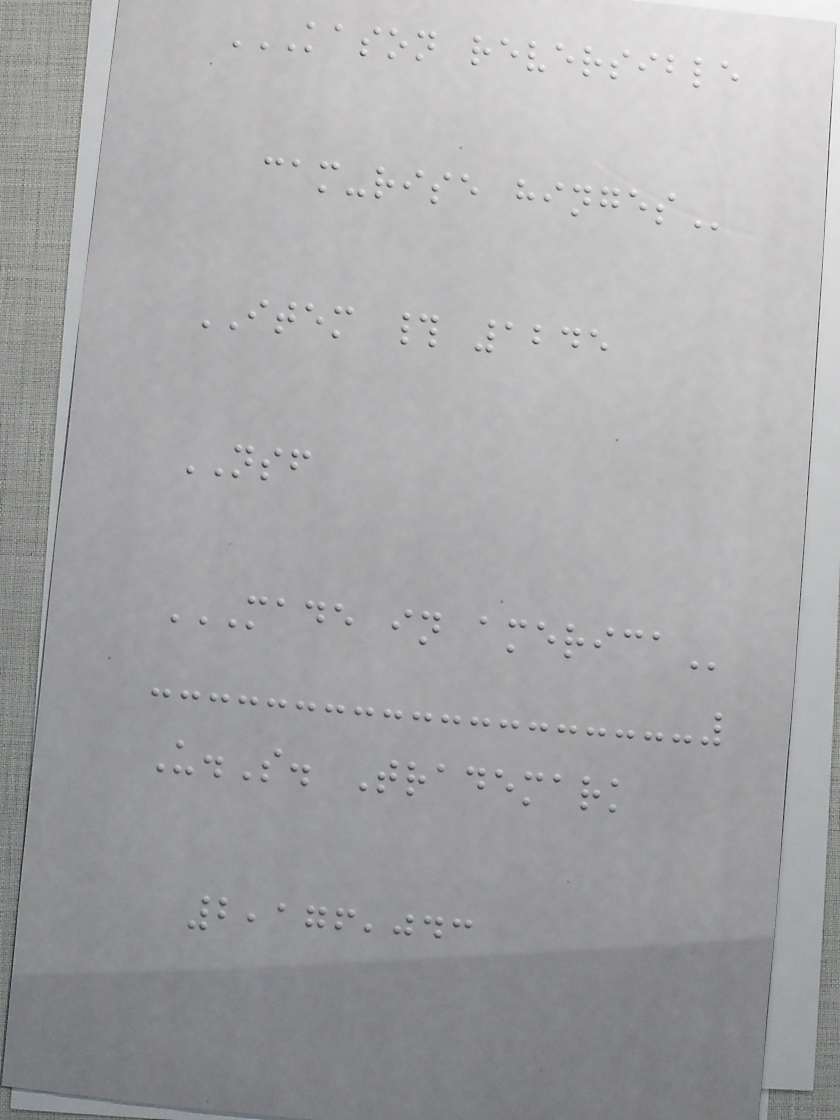KASON REVERSIBLE
CAM-RISE HINGES
ITEM # 1245
NSF
MADE IN AMERICA
U.S. Trademark
2,176,043
